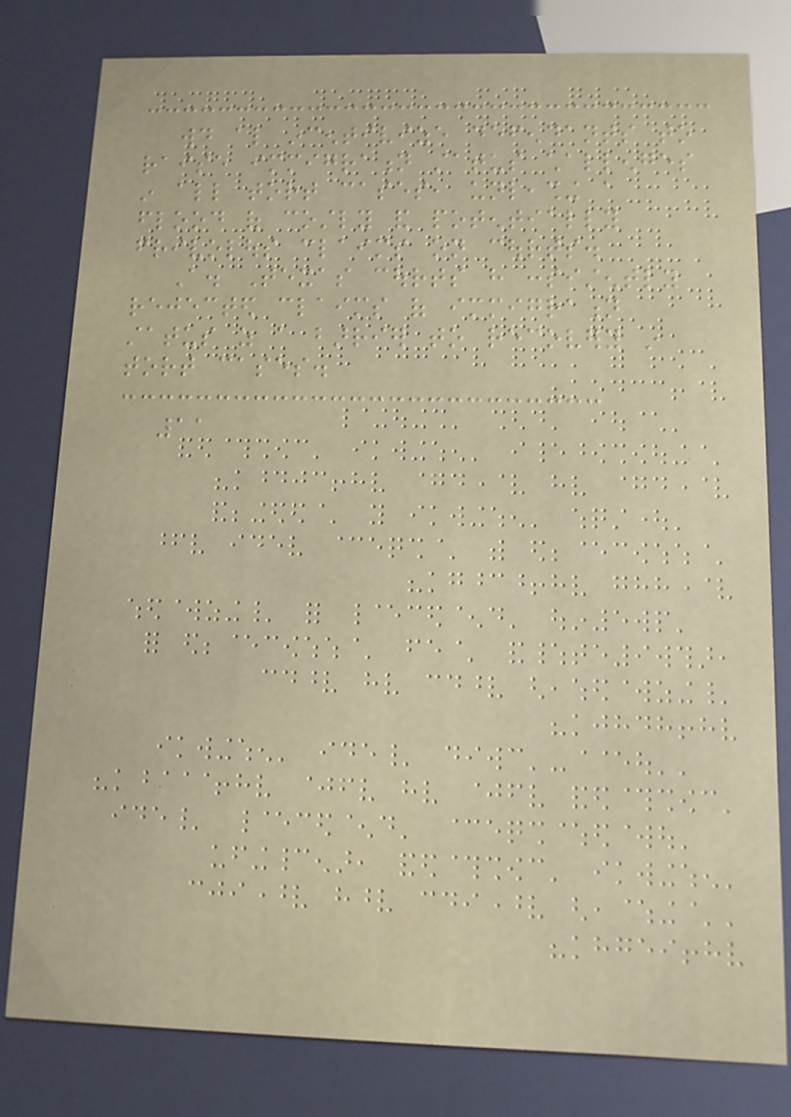would also incentivize defendants to
raise immigration status challenges
in all tort cases, unleashing a
flood of costly and potentially
frivolous claims on courts.
A. Texas courts have consistently
rejected claims of immigration
status as a barrier to recovery in
tort cases.
11
